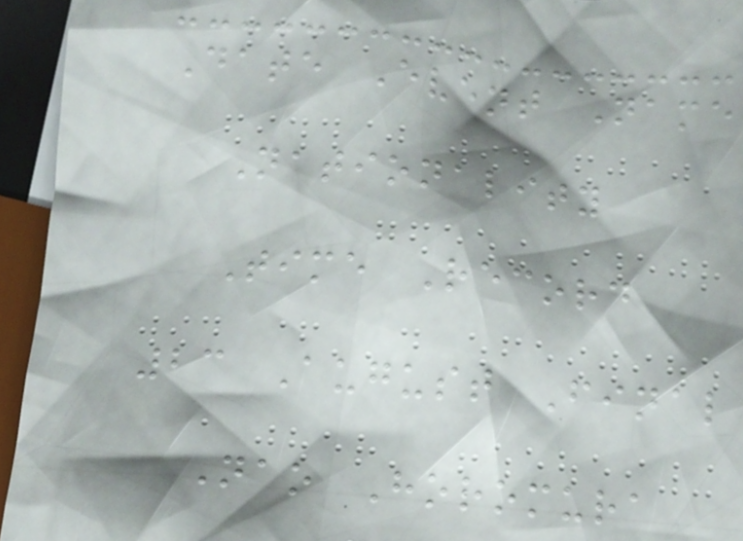Date Event Name
Nationality
Time Record
23 August Final
Nao Horomura
